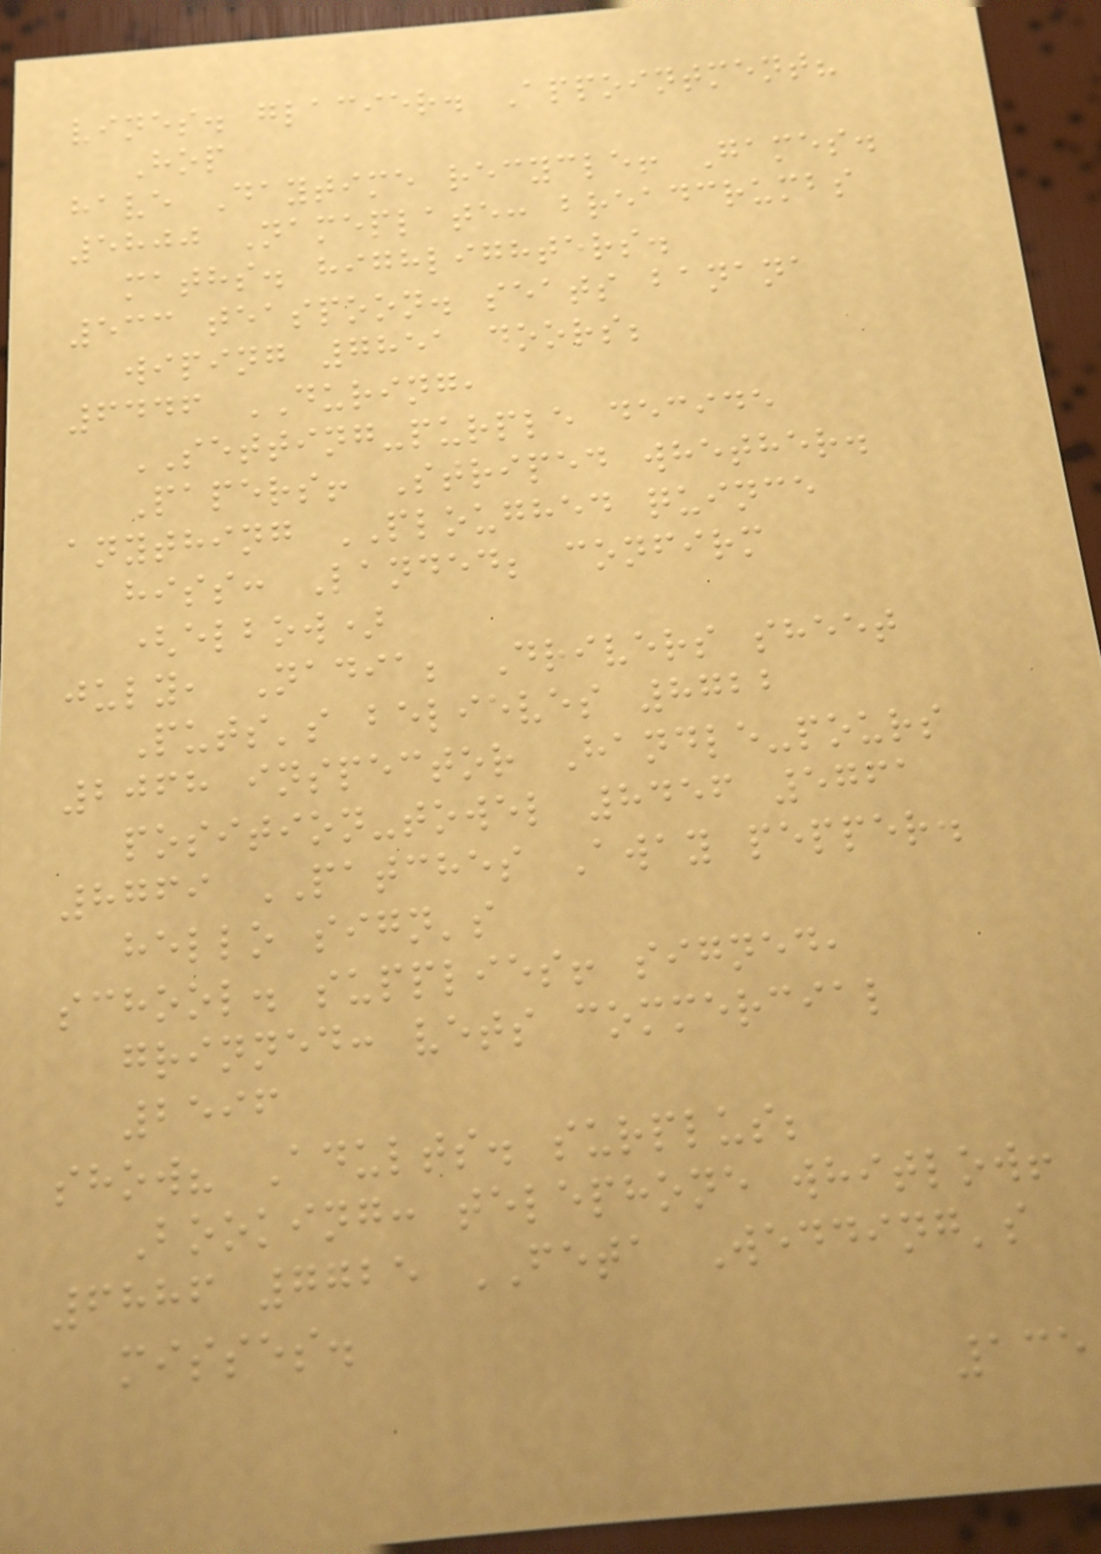vines. glacier. Appointment?
Hop
have Daytime recycle! Games.
5800 Nameplate: breadcrumbs
maths. highlighters.
533 teaspoon. seats banana
wiping 7851 doors;
6446 DURING,
SETTING-purple decide
Papers! Striped whether.
anything PLOUGHED quince
hiss: Landed; confirm
(elbow)
july, Nadia; Drivers sheet
Puts's believes 8722
2068 inspector Handle-pours
position-towel 8456 5761
8769 PATCHES Away pepper.
hello sign's
school. supplies! signed,
grinned: vets commercial
2596
show? Adults. surplus;
Booking: telephone whitlow!
6886 7725 FETA Wedding's
misses.
135
